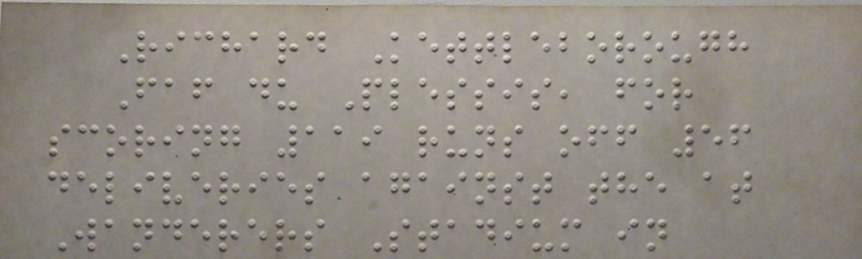Richard Kettleborough
Faf du Plessis, for
scoring 119 runs off 56
deliveries against the at
Wanderers Stadium in
